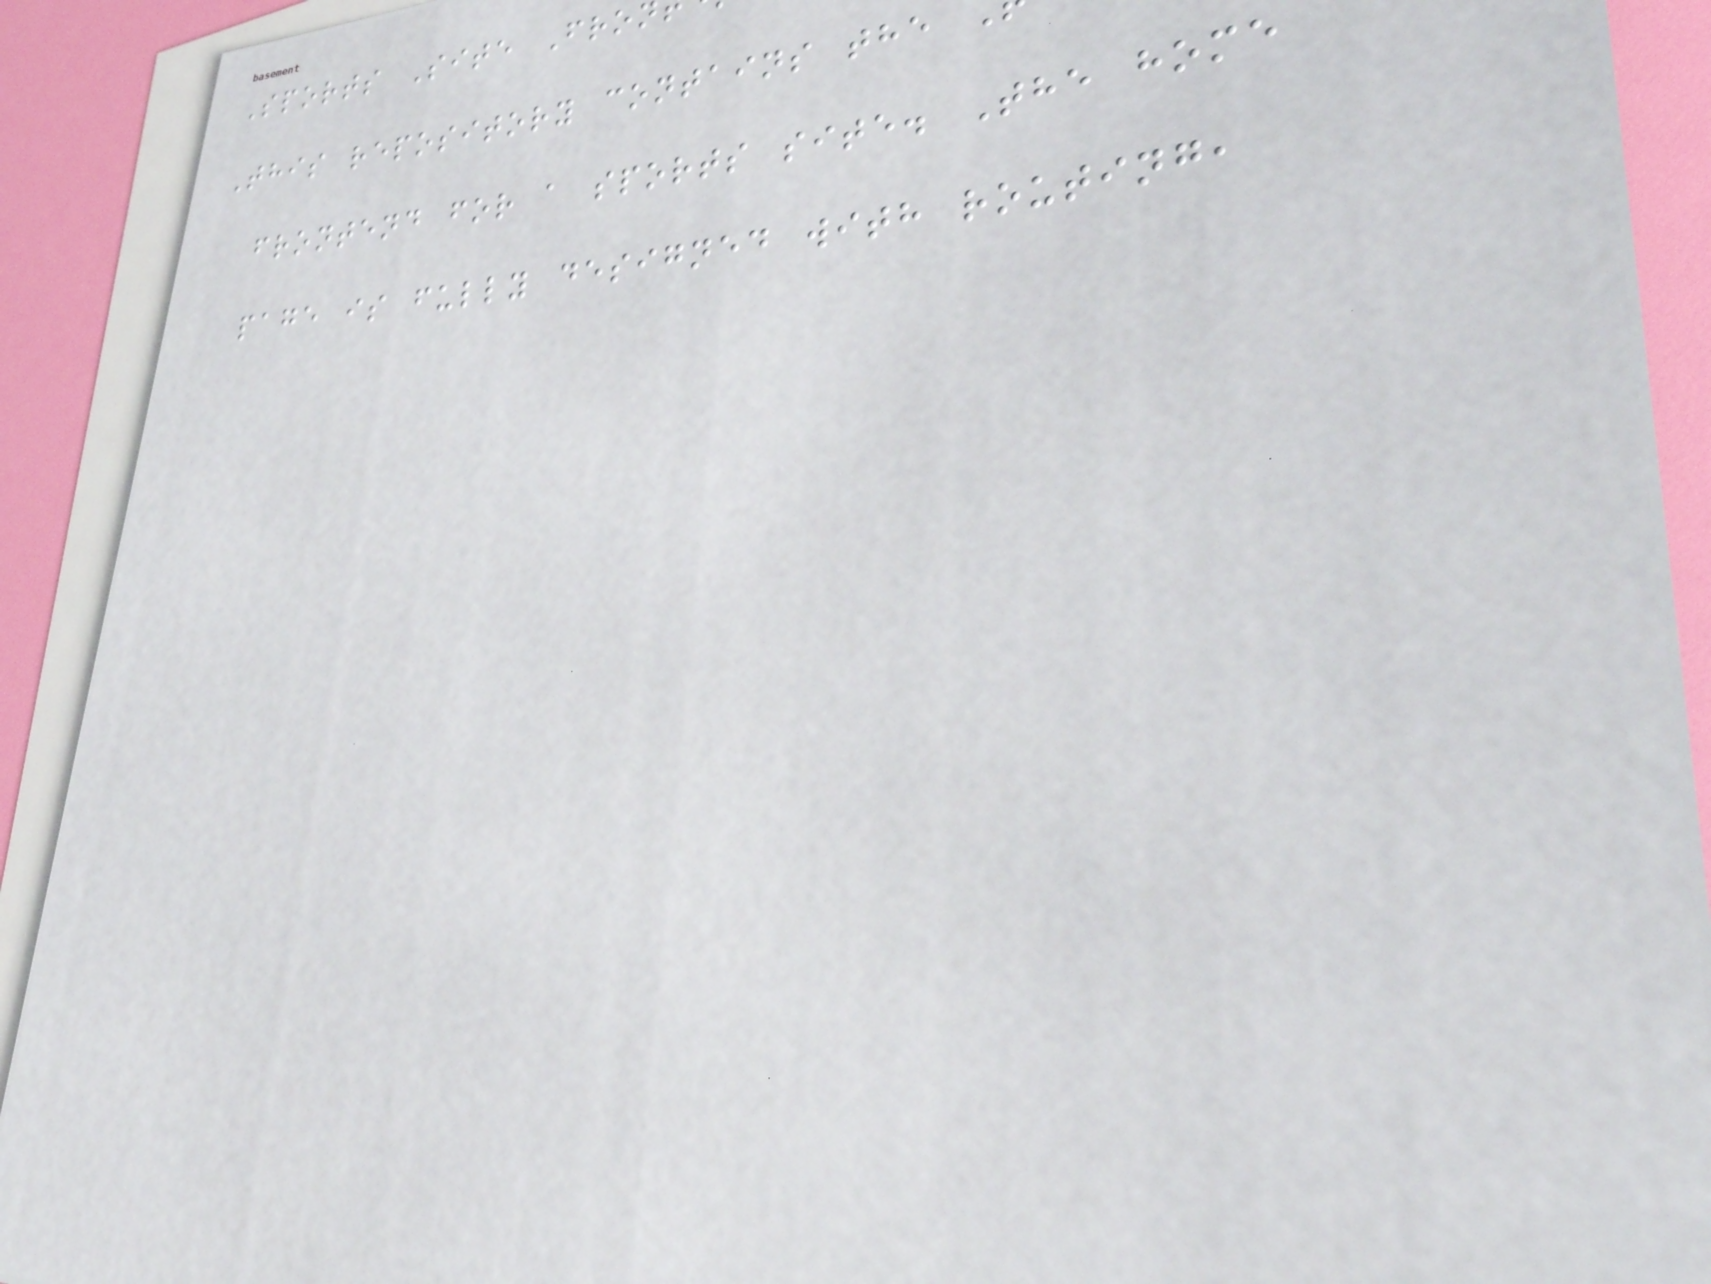Sports Site Fro
This repository contains the
frontend for a sports site. The home
page is fully designed with routing,
